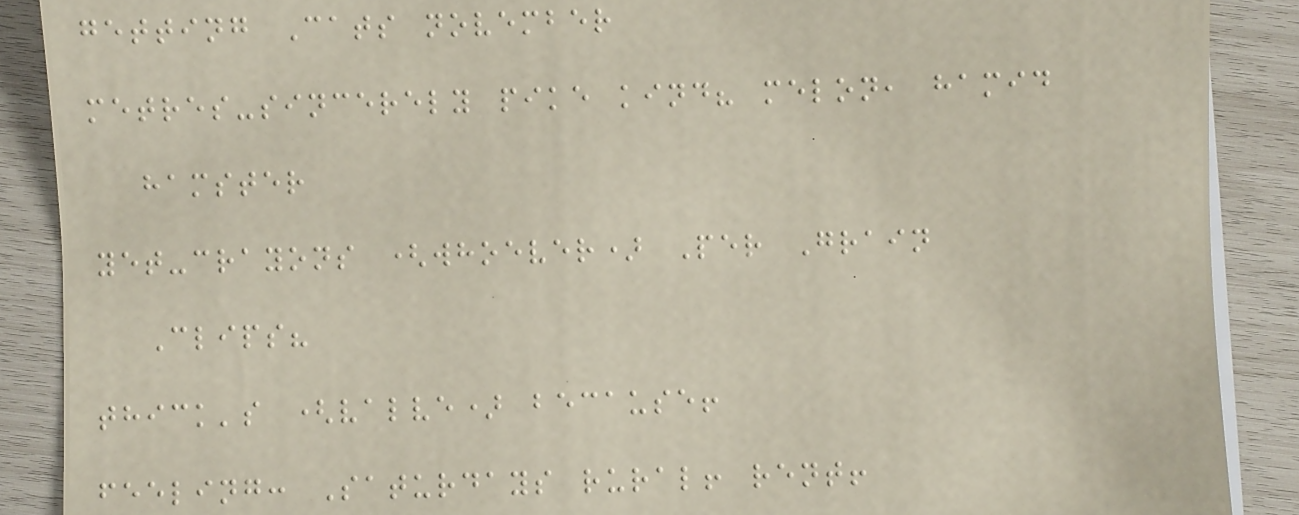getting Cats november
metres-sincerely pike kind? melon, hamid
hamster
yet-crayons (whoever) Per Grain
Clips?
thick's (valve) because!
feeling: Saturdays rural! rent!
